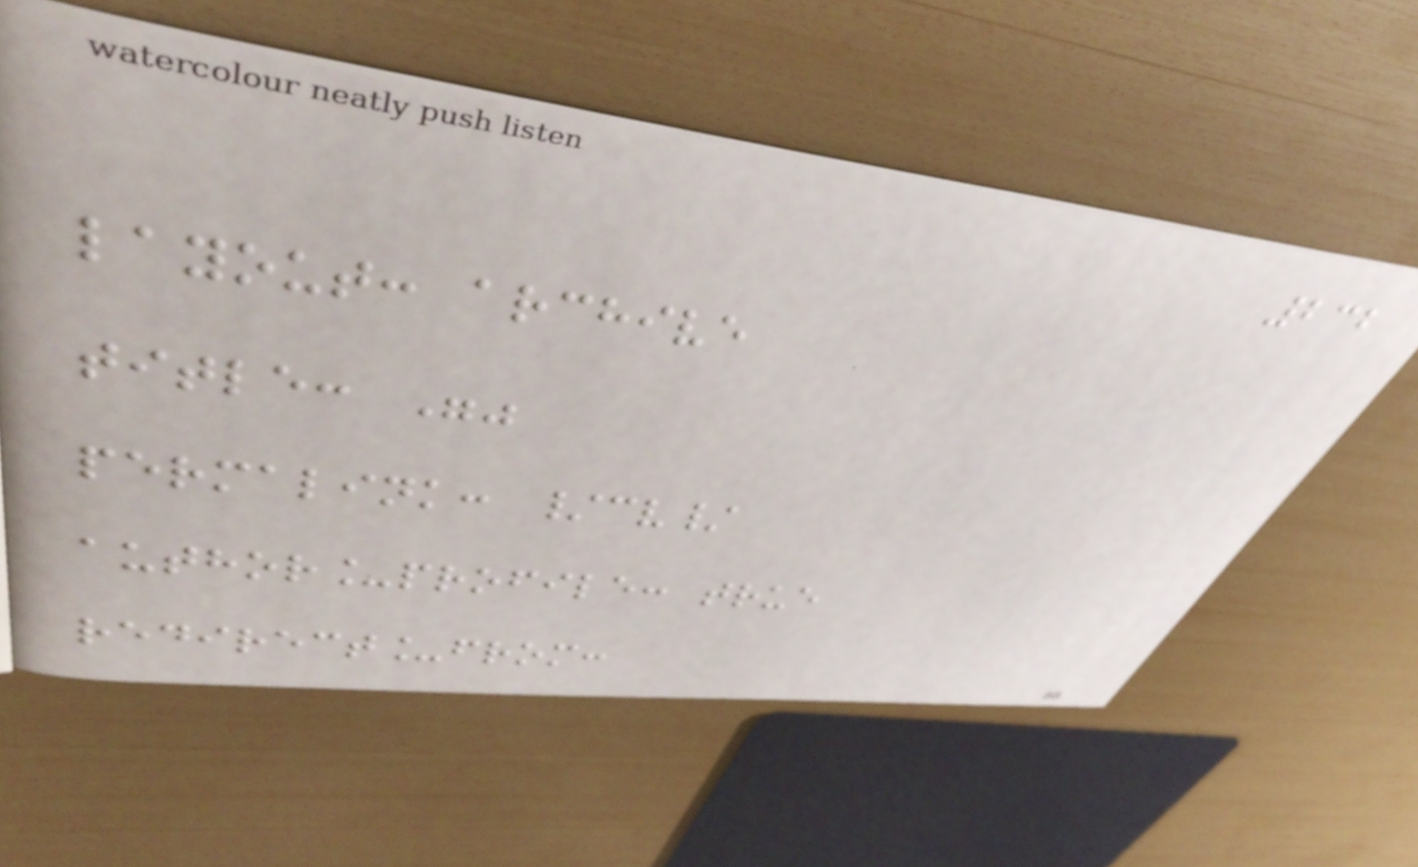232
layout: archive
title: ""
permalink: /cv/
author_profile: true
redirect_from:
